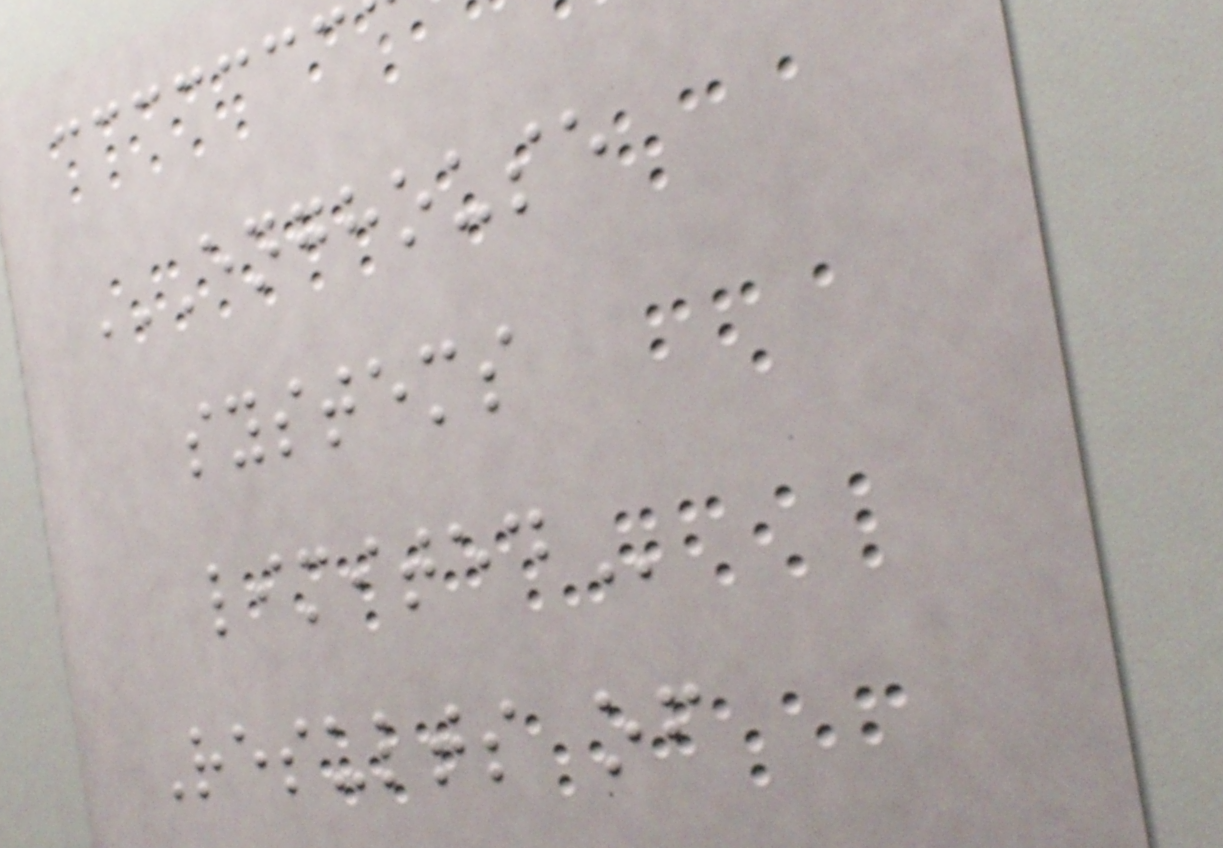ENGHOUSE
SYSTEMS
LIMITED
Results of
